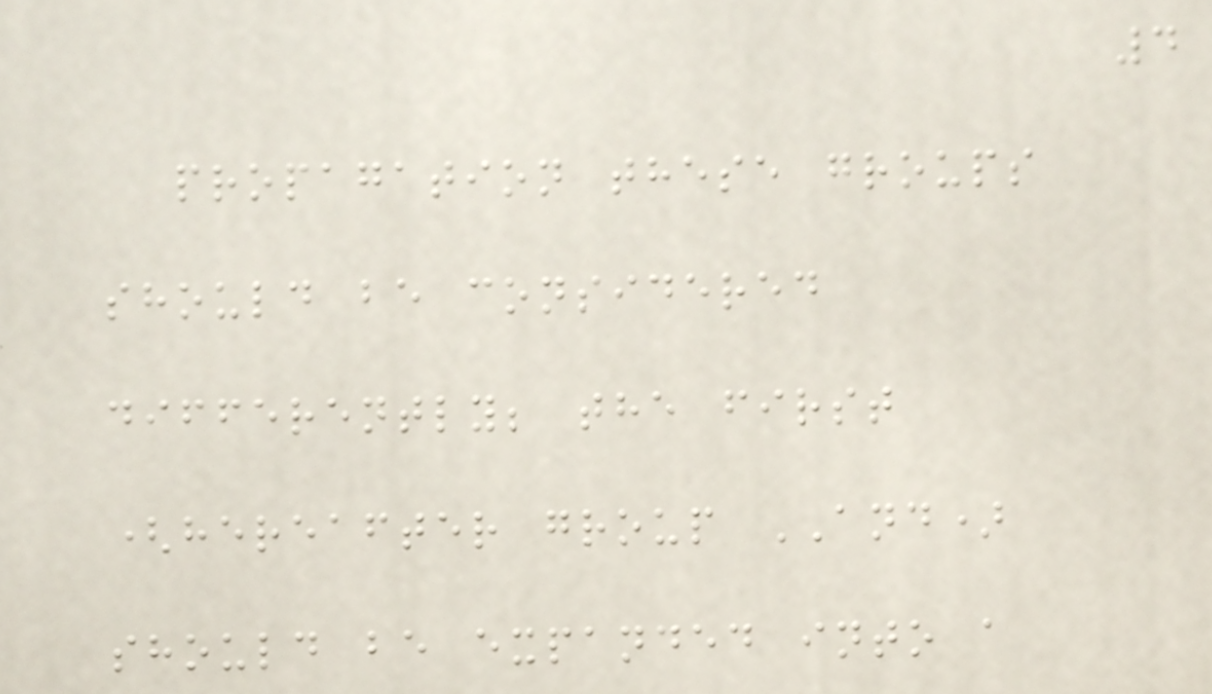4
propagation these groups
should be considered
differently; the first
(hereafter group AND)
should be expanded into a
